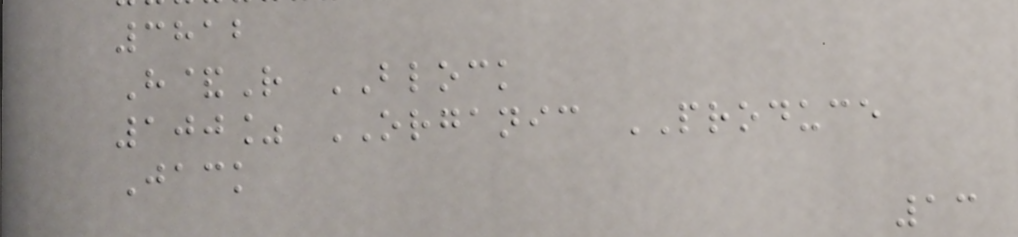3812
H&R BLOCK
100% ORGANIC PRODUCE
Jack
13
